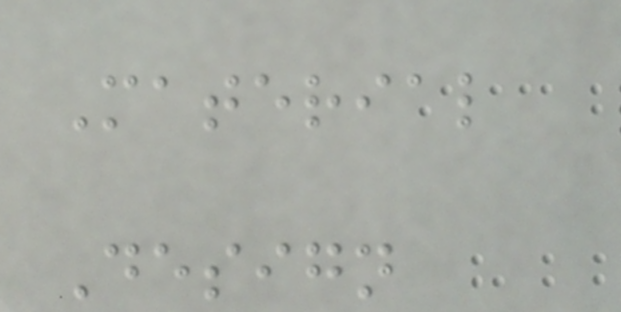Material
Design
